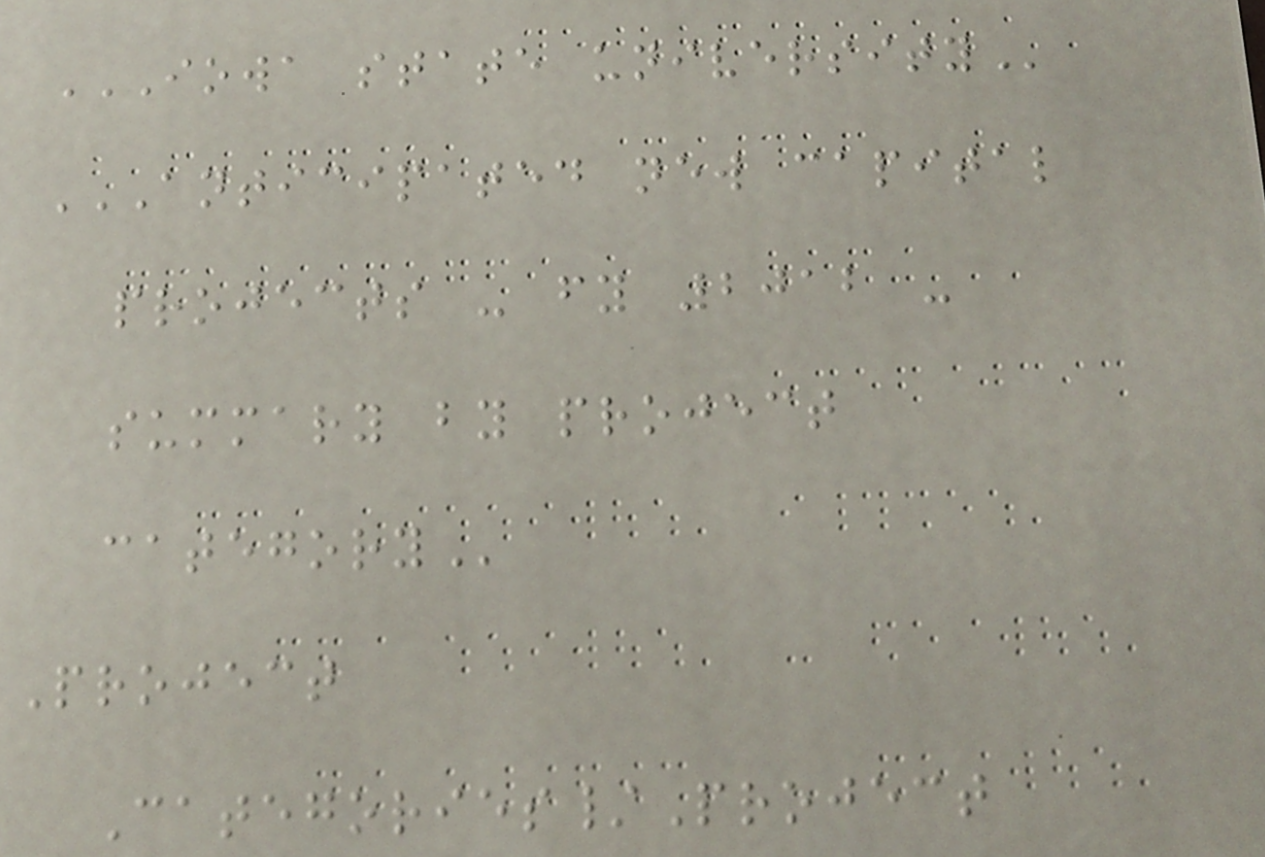IOWA STATE UNIVERSITY
ANTICIPATED NEW CAPITAL
PROJECTS - FY 2012 -
SUMMARY BY PROJECT
CATEGORY
Project
Categories/Project
